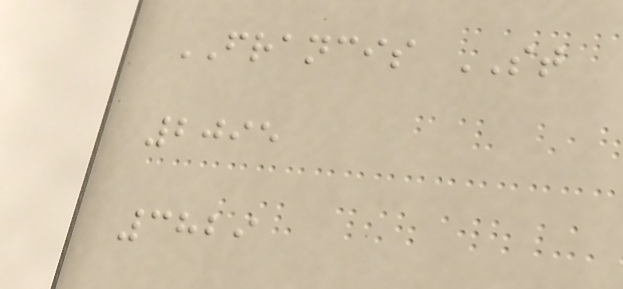FRANCIS ST
2095
3829
